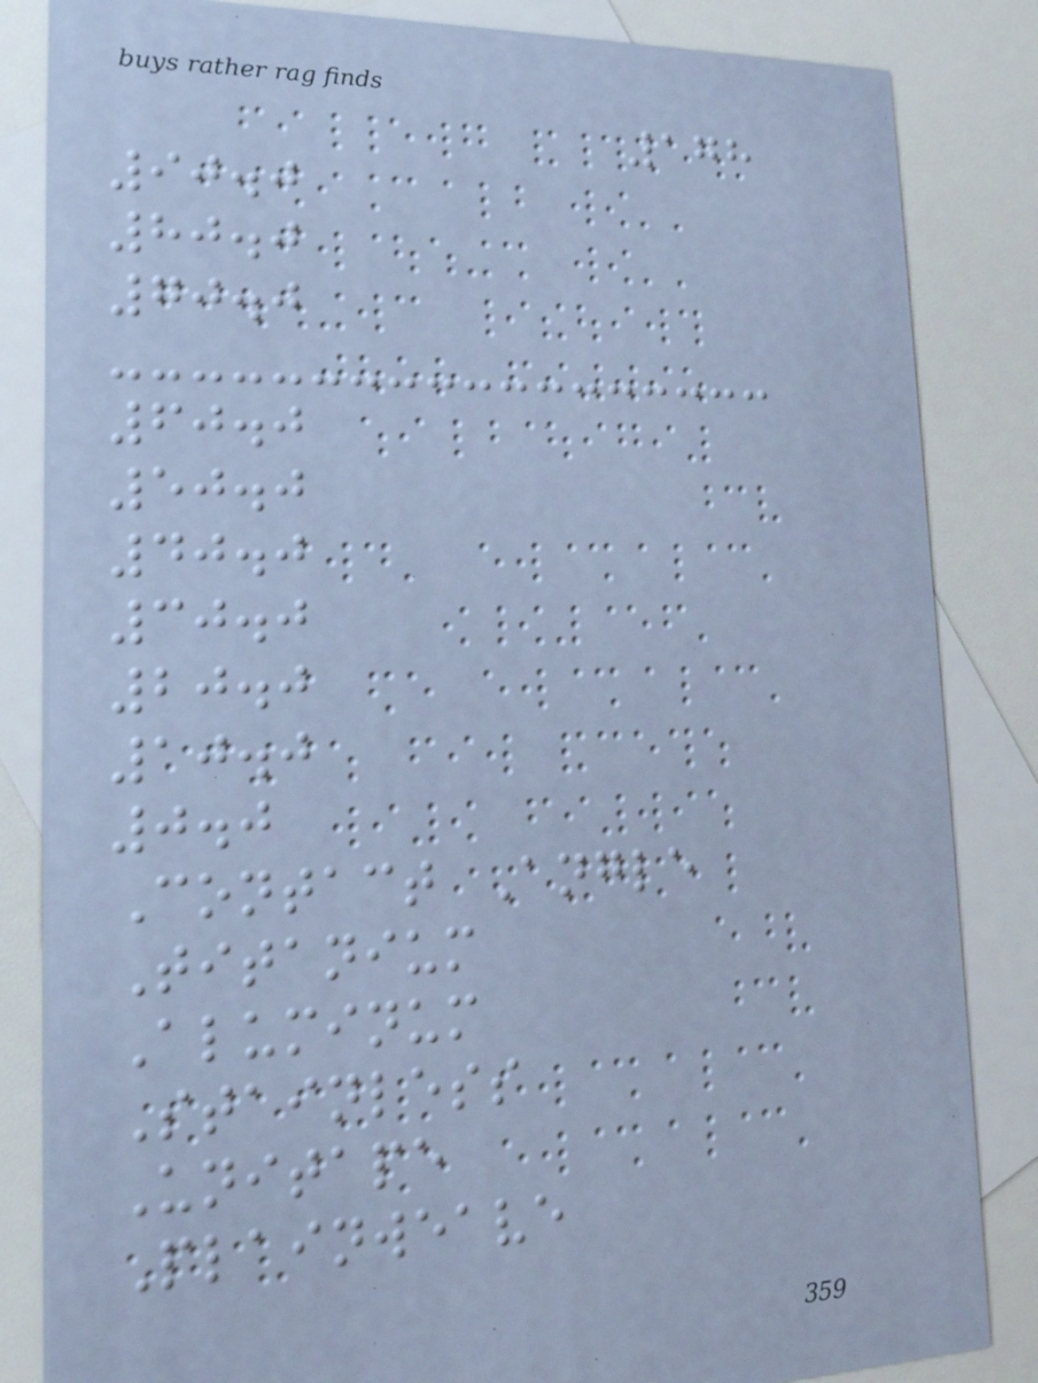178
90.0
80.0
70.0
60.0
50.0
40.0
30.0
20.0
10.0
0.0
Contact Angle
Titanium
Aluminum
Stainless
Unitape
Plainweave
